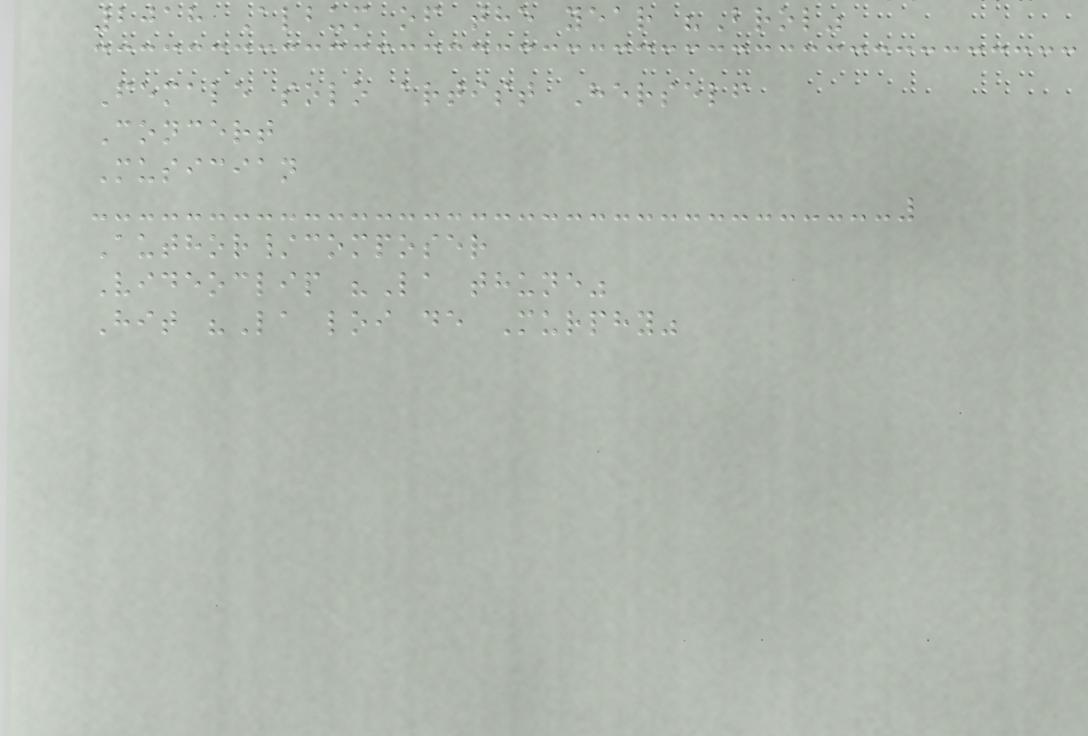2018 Album of the year "Brol"
Female solo artist Herself
Concert
Musician
Author/composer
Videoclip "La thune"
Hit "La loi de Murphy"
